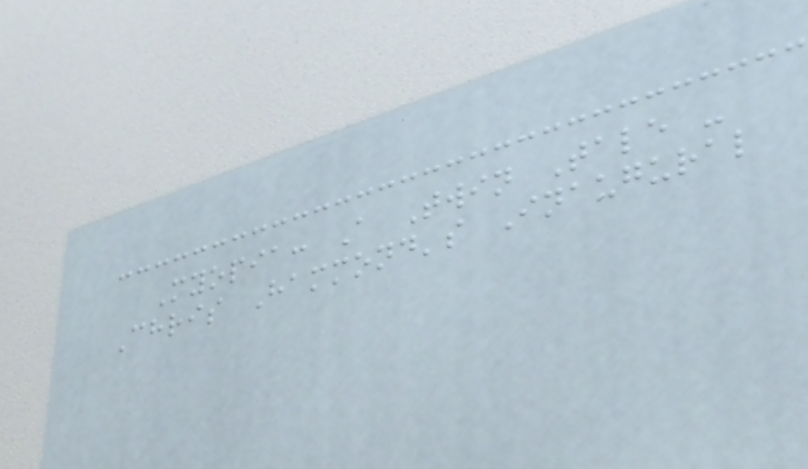Myopia: A Twin Tale -
Chris Hammond's Inaugural
